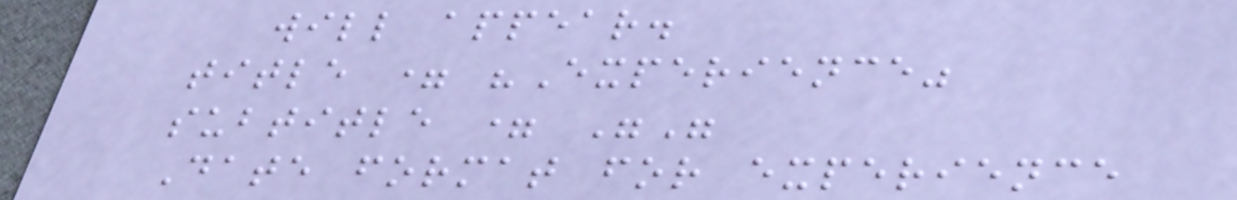will appear.
title = "Experience"
subtitle = ""
Date format for experience
